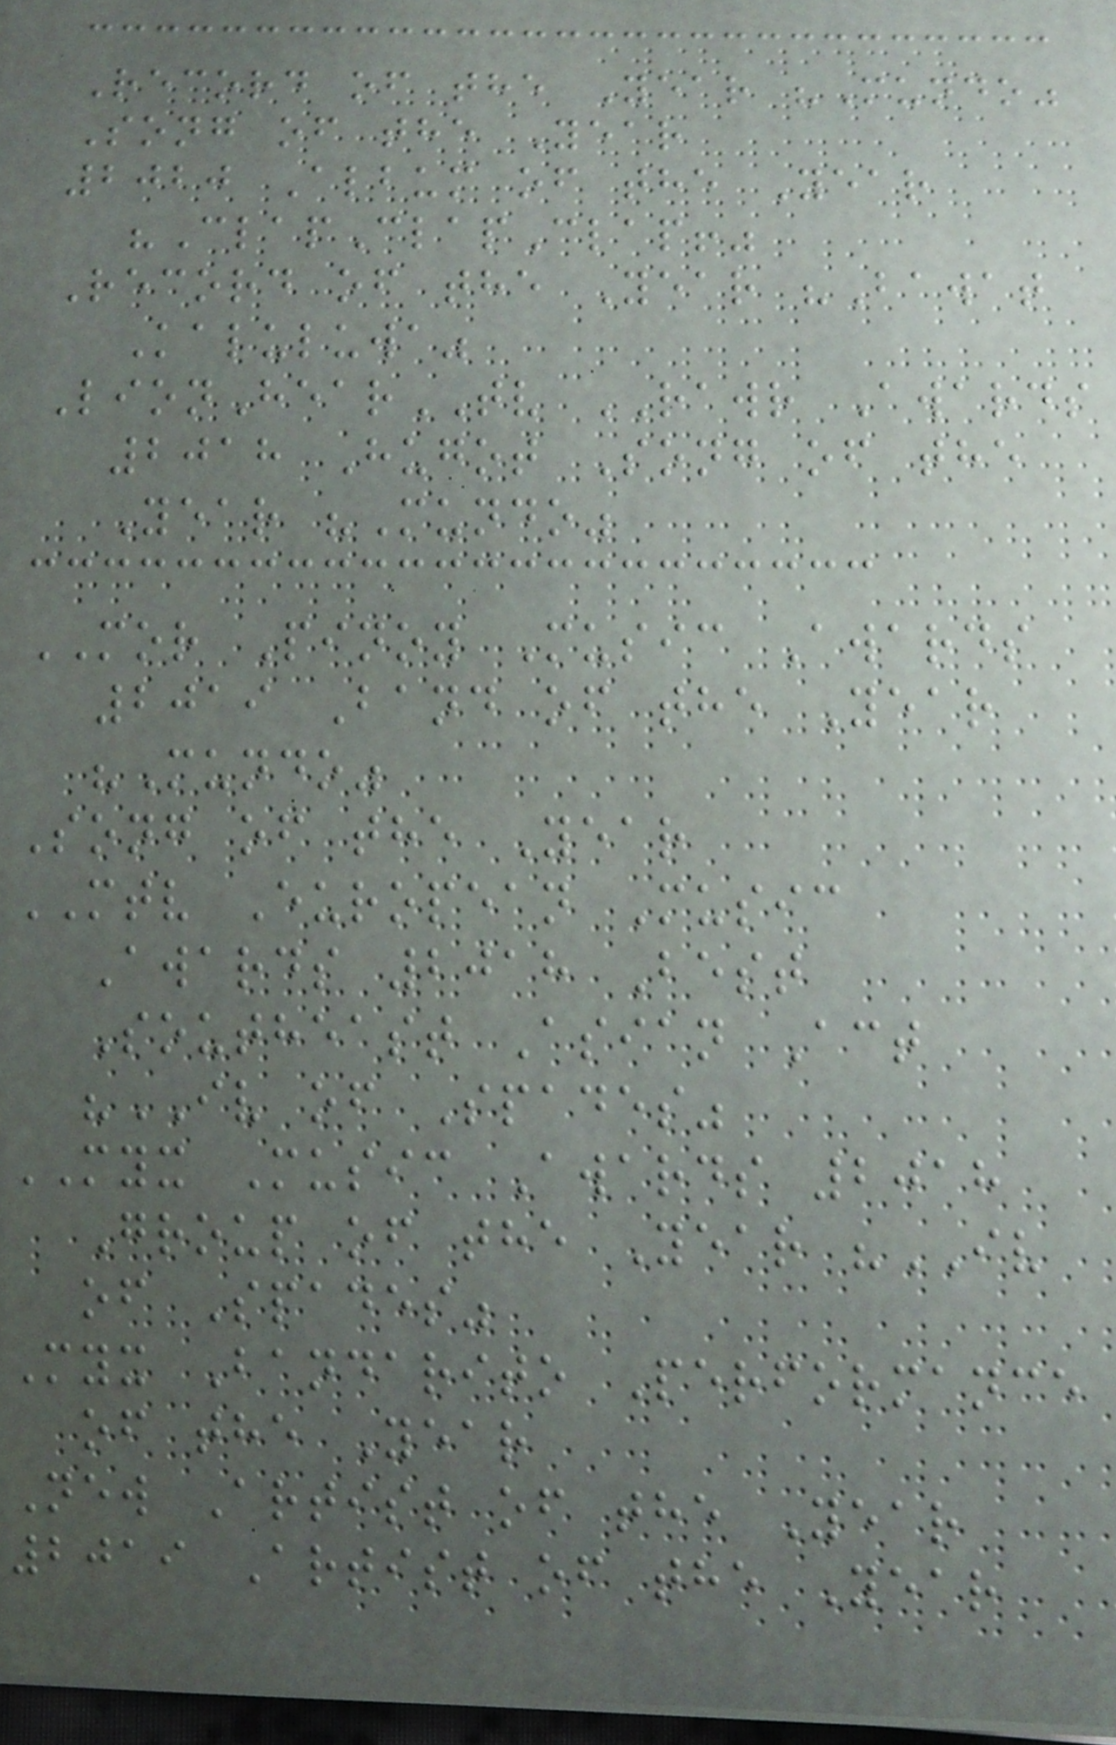Record of the Year "Mundo"
Song of the Year
2020 Album of the Year
"ClapClapClap!"
Record of the Year "Bawat
Kaluluwa"
LionHearTV RAWR Awards
2018 Hugot Song of the
Year "Mundo"
MOR Pinoy Music Awards
2019 Band of the Year
"Mundo"
Song of the Year
MTV European Music
Awards 2018 Best
Southeast Asian Act
"IV of Spades"
MYX Music Awards 2018
Group of the Year "IV
of Spades"
Myx Bandarito Performance
of the Year
New Artist of the Year
2019 Artist of the Year
